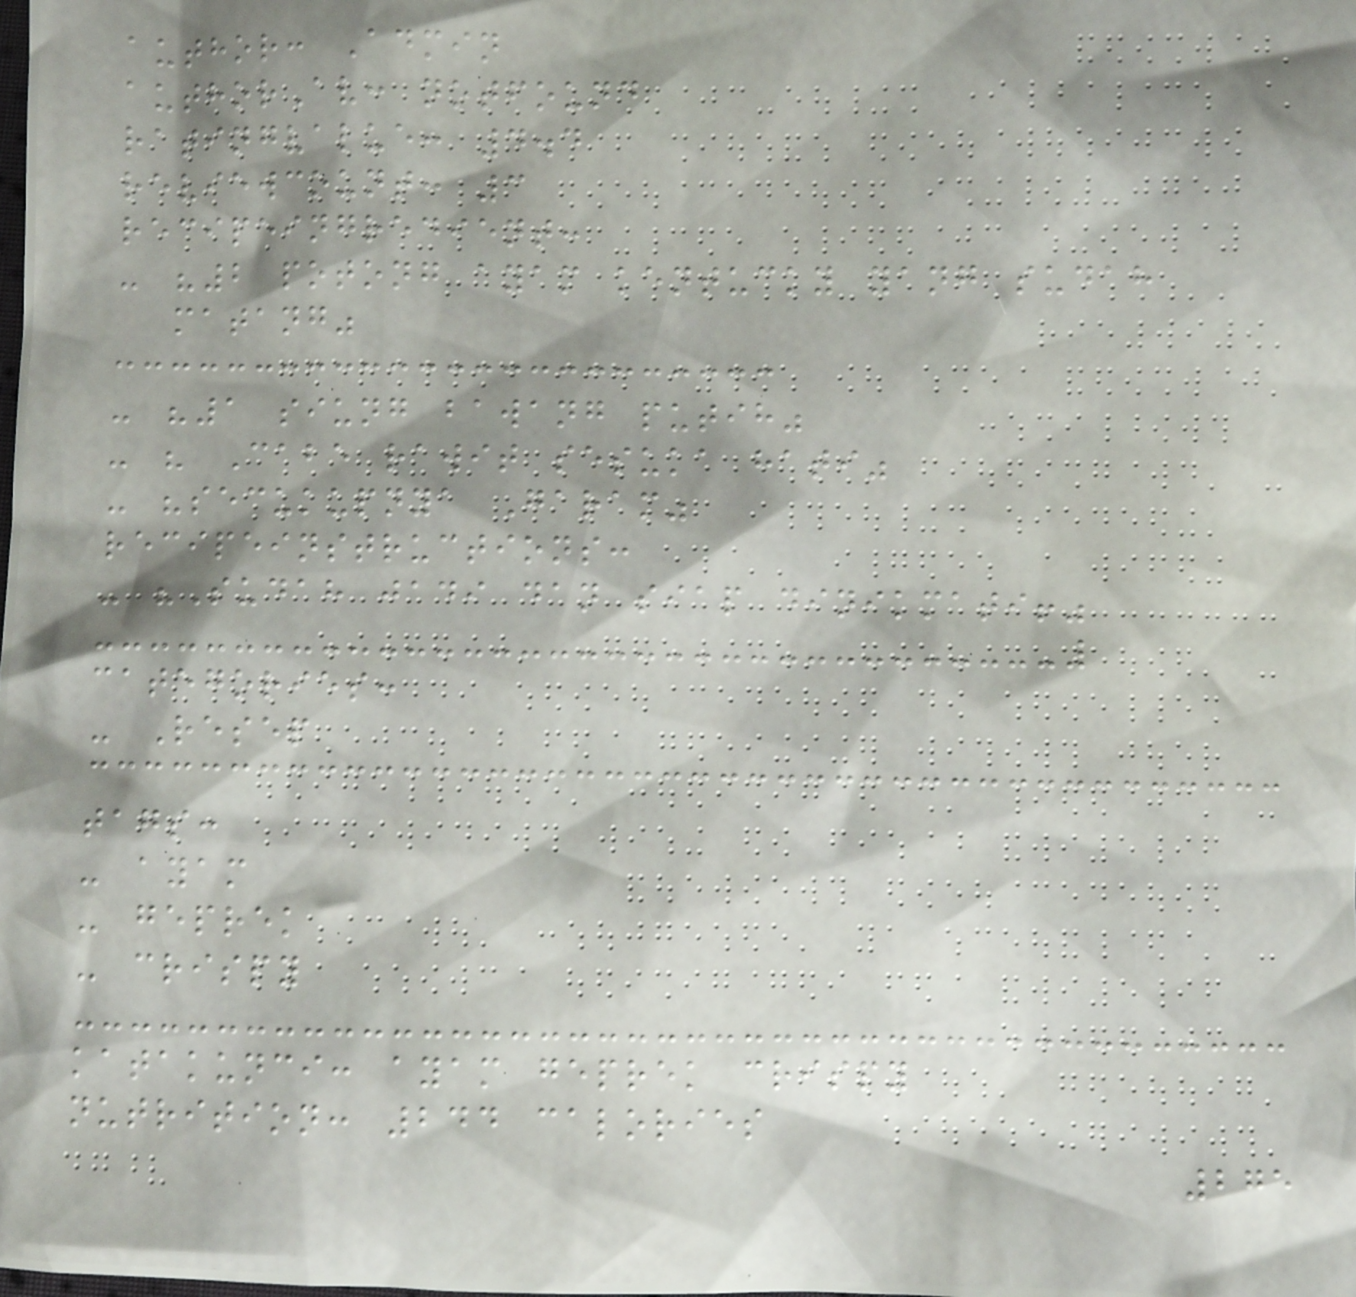author: Admin
authorAv: notfound
ratingvalue: 4.4
reviewcount: 3
recipeingredient:
- "2 potong ayam kentucky yang sudah
matang"
- "1 siung bawang putih"
- " Cabe rawit sesuka hati"
- "secukupnya Garam"
recipeinstructions:
- "Sudah jadi dan siap dinikmati!"
categories:
- Resep
tags:
- ayam
- geprek
- crispy
katakunci: ayam geprek crispy
nutrition: 244 calories
275
